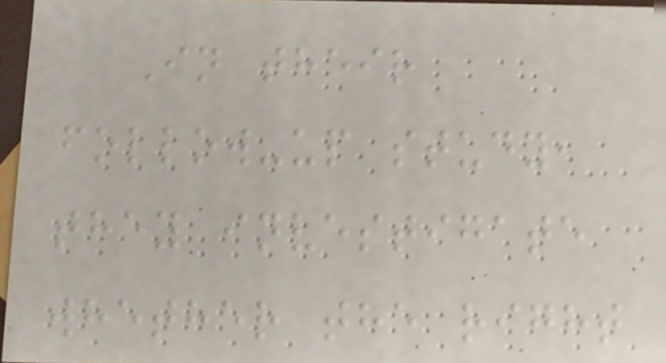In their
follow-up study,
they investigate
whether the right
